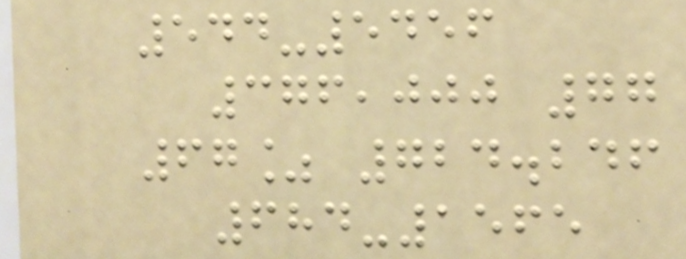544-5456
376,000 77
67% 724.246
684-1565
